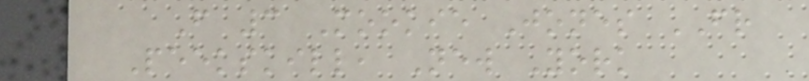F 3 Mookie Jones FR
Peekskill, New York
